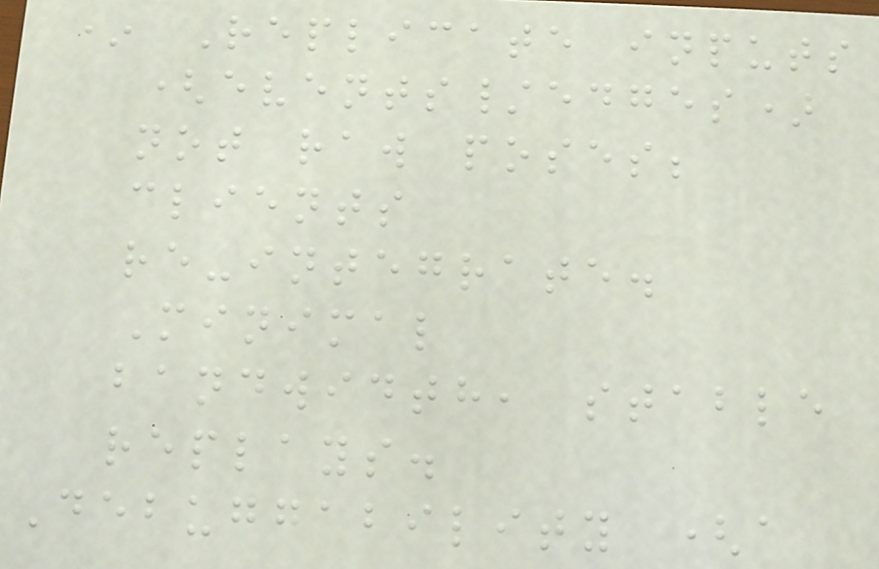* Replicate inputs
(events/edges)
not raw poses;
clients
re-integrate.
Minimal
bandwidth, stable
replays.
Debuggability (a
